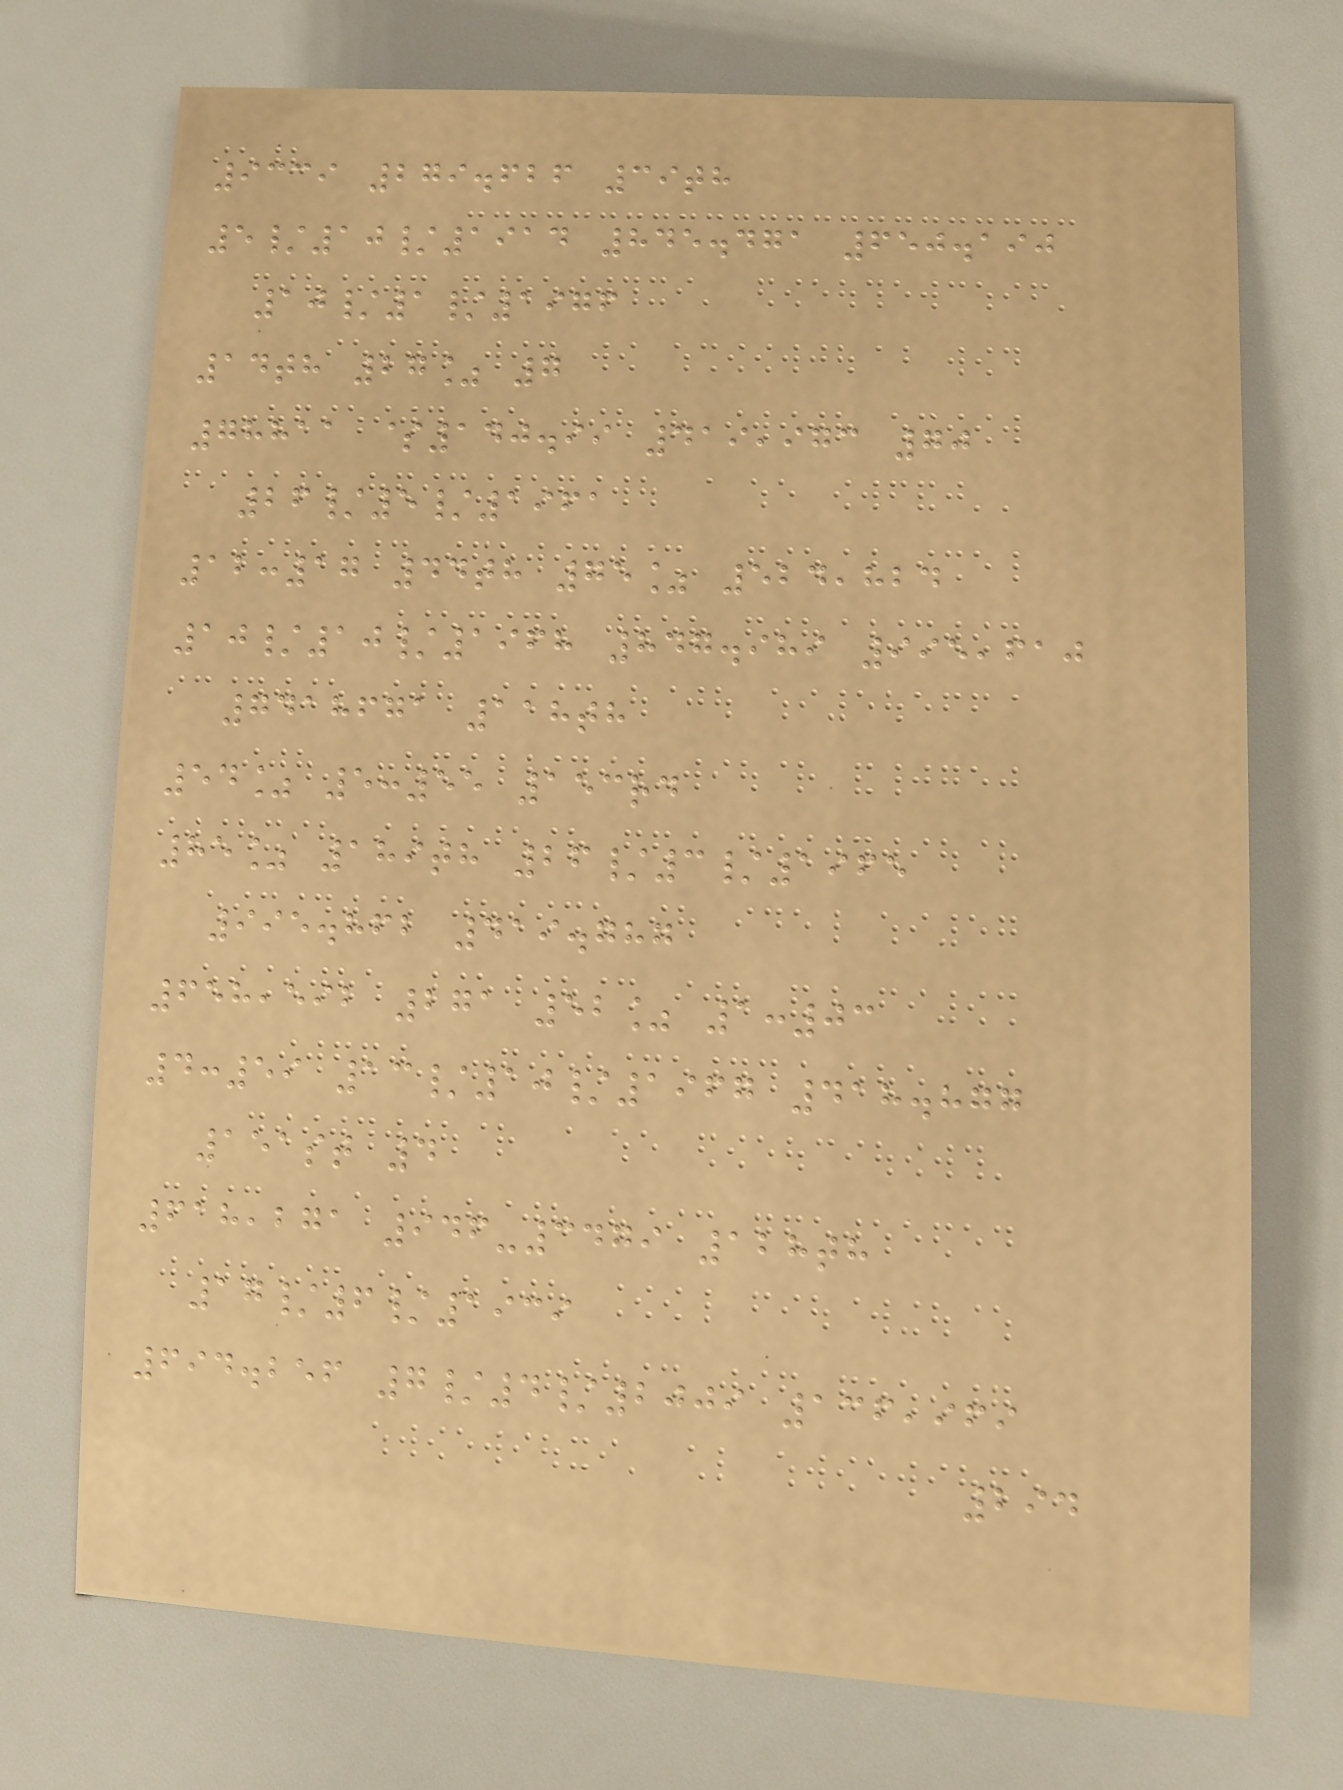9339 279.626 39th
5/10/1914 845.471 650.190
10/1/1976
14th 27% 7
78811 $140.99 419,973 70
26/5/1961
12:17 44th 75% 524,824
10/10/1968 847.989 995,610
7418671 118th
54% 5:55 153rd
85% 189th 26/3/1965
995.862 419.787
658,592 271 52% 1:03
4:59 13/10/1967 418.877
151st 4
618,271 946-3479 128th
17/6/1939
694.256 7/4/2009 136,969
294
